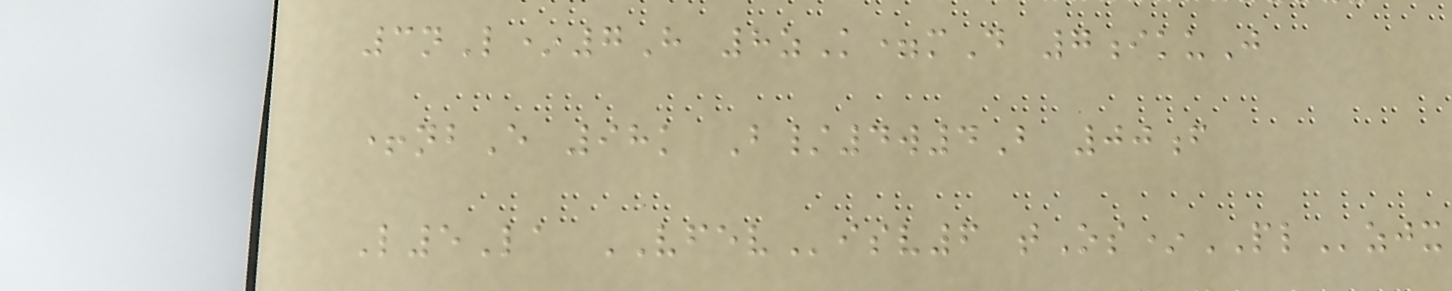3nL*7H 8zK=mD 7ikuJ
+nbE 98k B/4w4B 00f
L5La VFEVisv6 tOs*PLzjx
